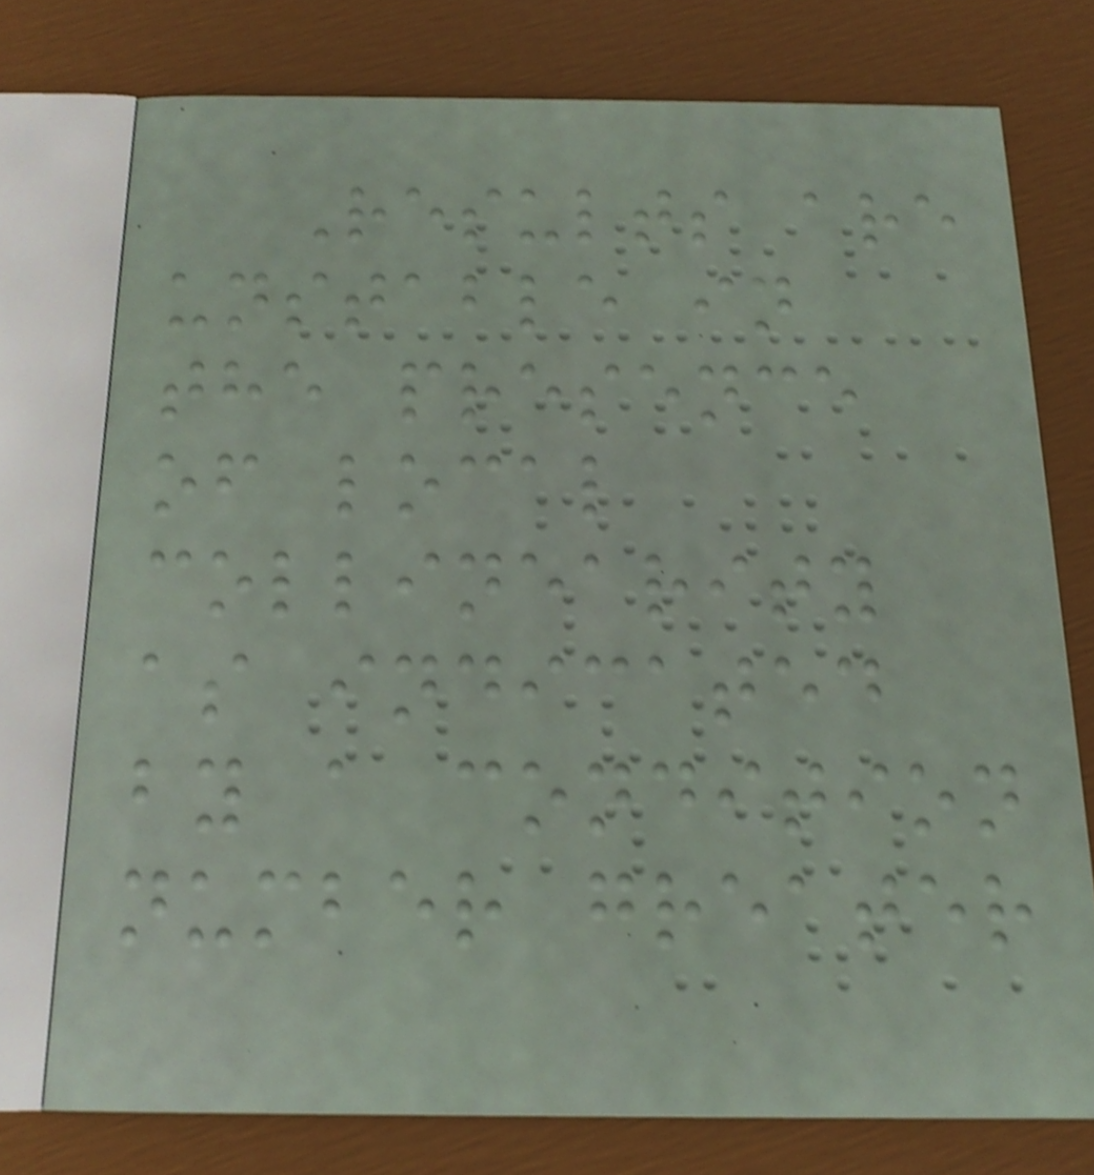Results are
unstable in
the presence
of local
collinearity
as indicated
by a condition
number greater
